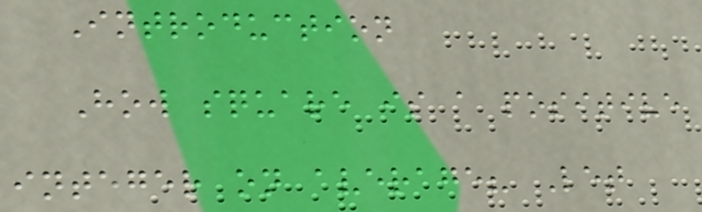Introduction
How square is a positive
integer on average? Let
